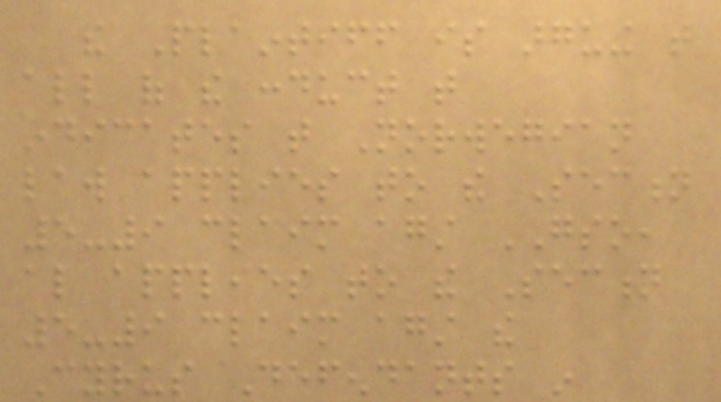the Plaintiff is arguing that
all of the conduct that
indicates that Norwegian
law applies to the Section
5-9 claim against GSO,
also applies to the Section
5-9 claim against the
Cyrus Defendants in
